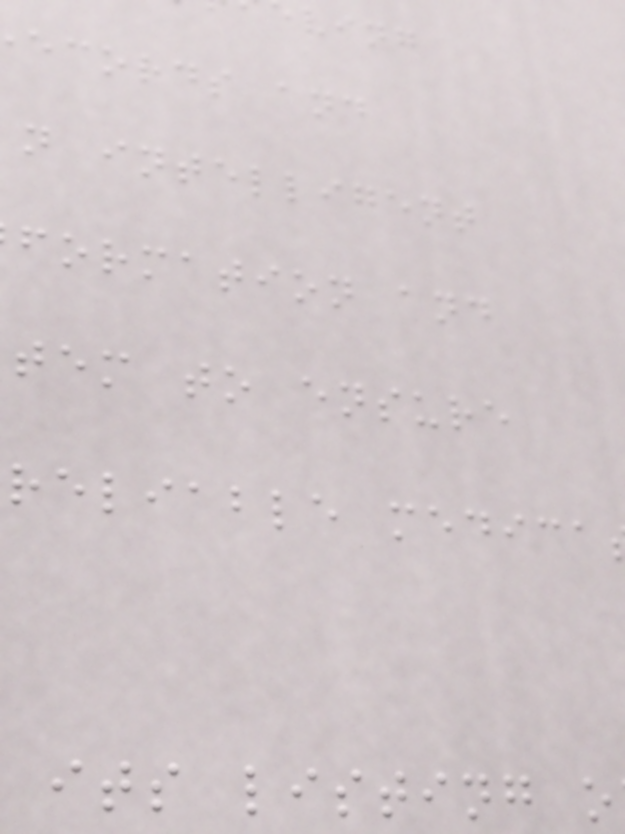ecords and
n intelligent
formation and
tem to ensure
reliable medica
its listing o
